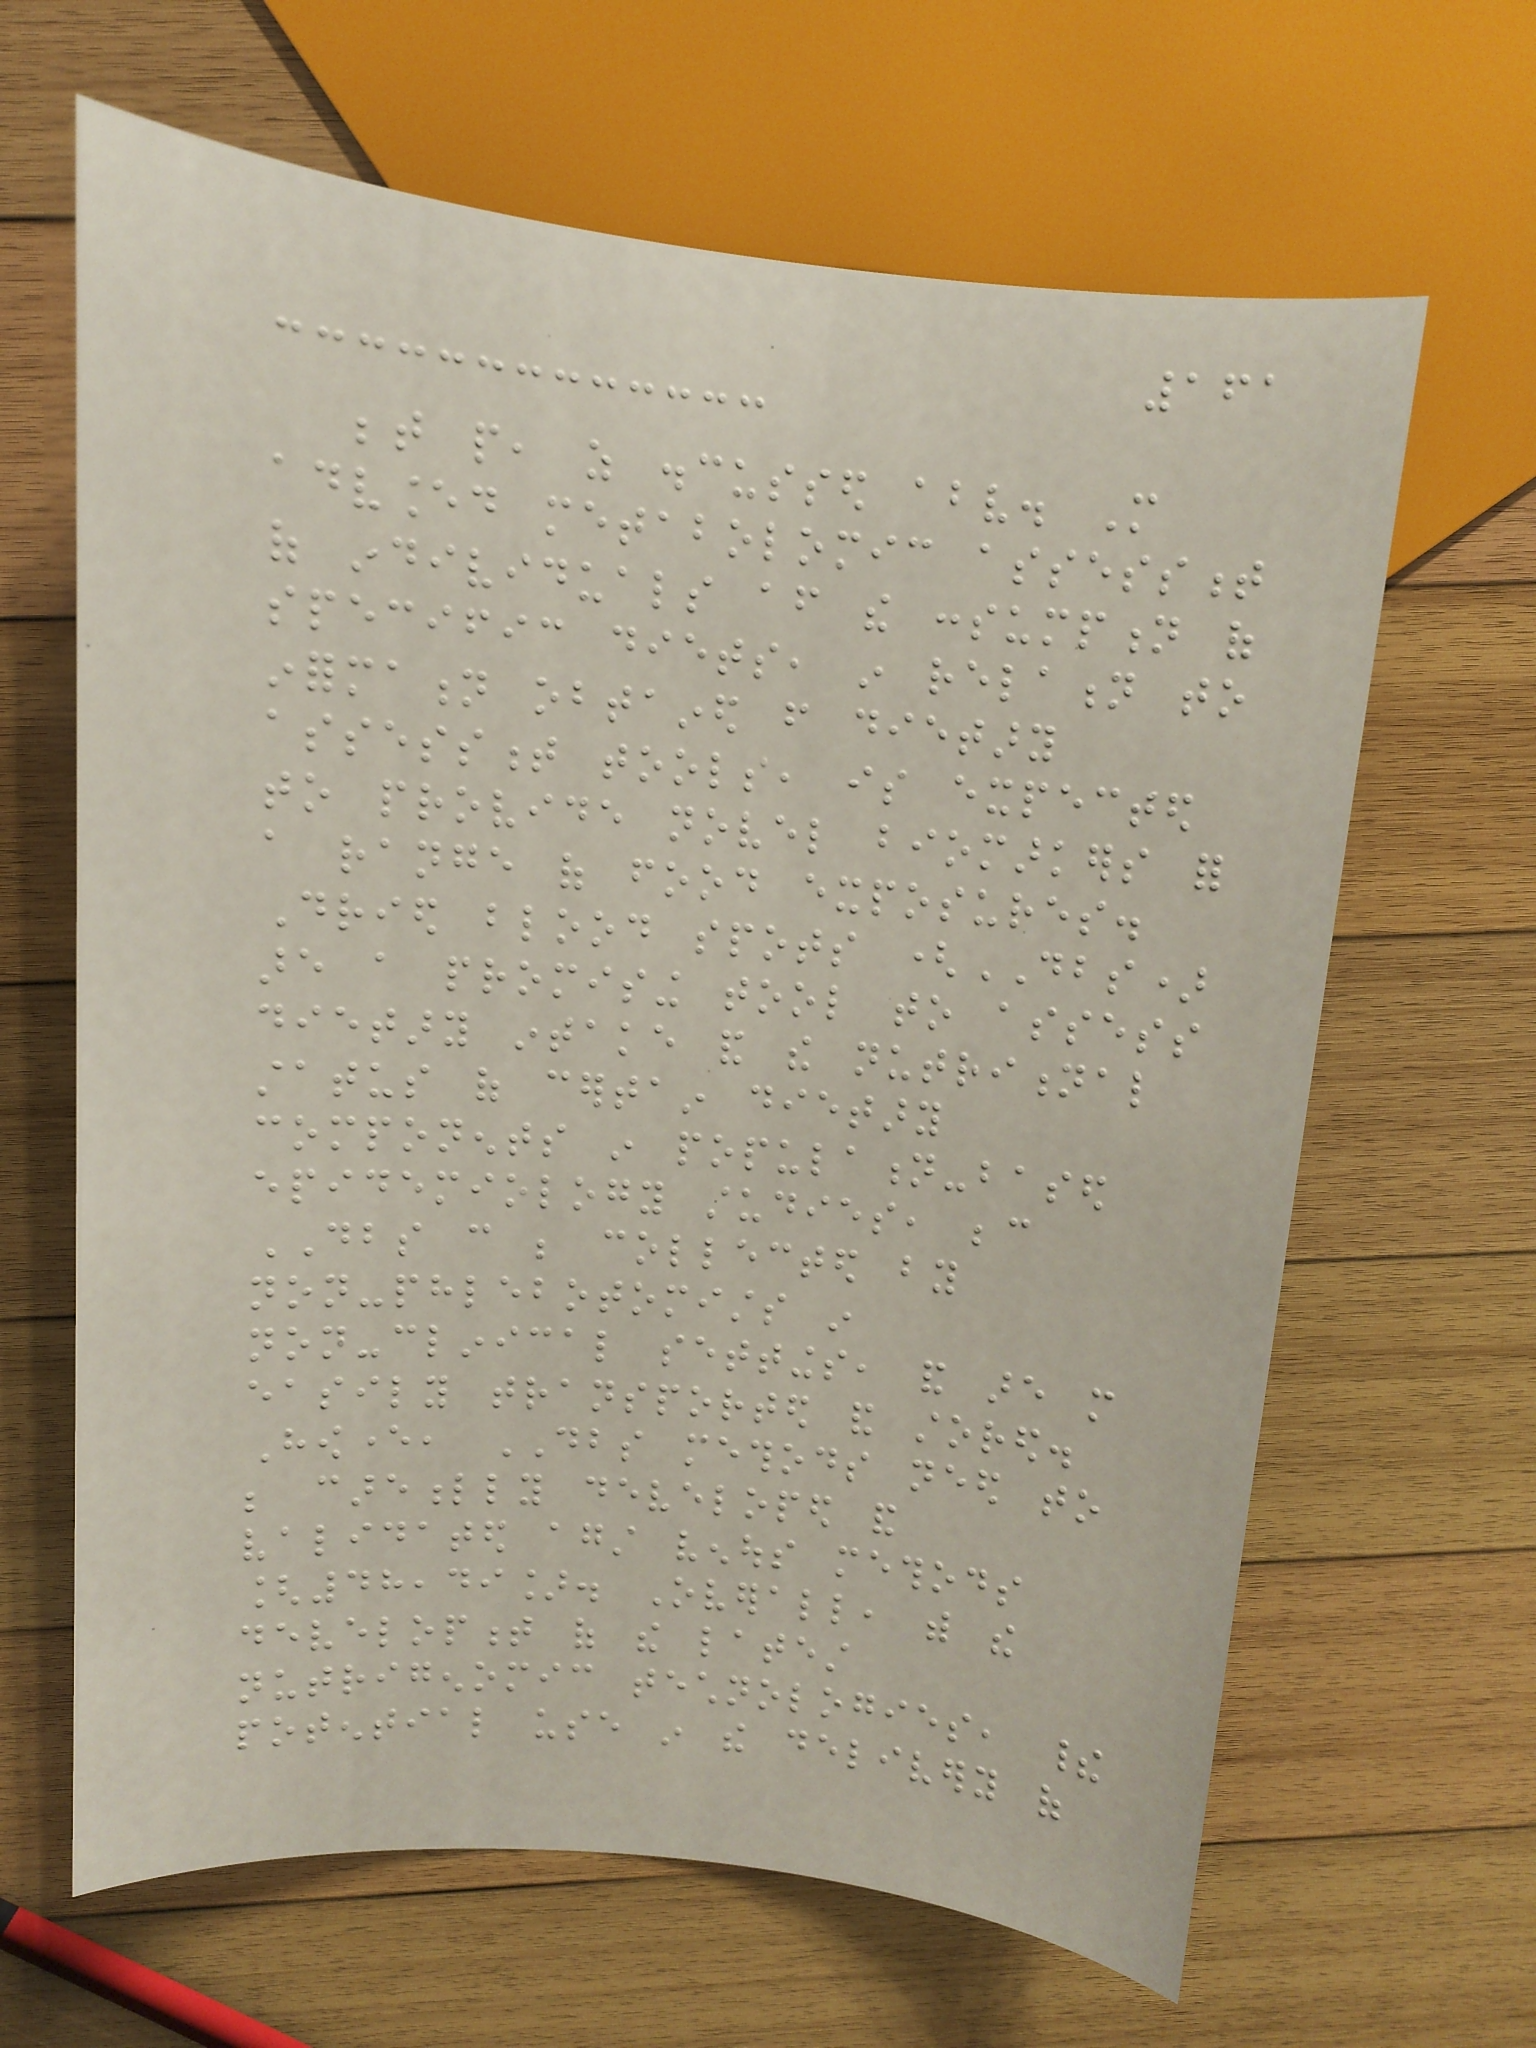161
between people, as discussed above. More
advanced metabolomic assessment
of individuals after the consumption of
specific diets, in relation to
information obtained from dietary
assessment tools, is expected
to provide novel biomarkers for
a range of food exposures.
Dried blood spots (DBS)
are a promising tool to assess
dietary intake and the nutritional
status of certain dietary
components in population-based
epidemiology studies, because
DBS can be collected by
non-phlebotomists in
non-clinical settings, and are more
easily transported and stored.
However, DBS methods need to
be carefully developed and
validated against venous methods
[48,49]. Overall, with the
development of the latest
nutrigenomic technologies, their
potential use in the delivery of
